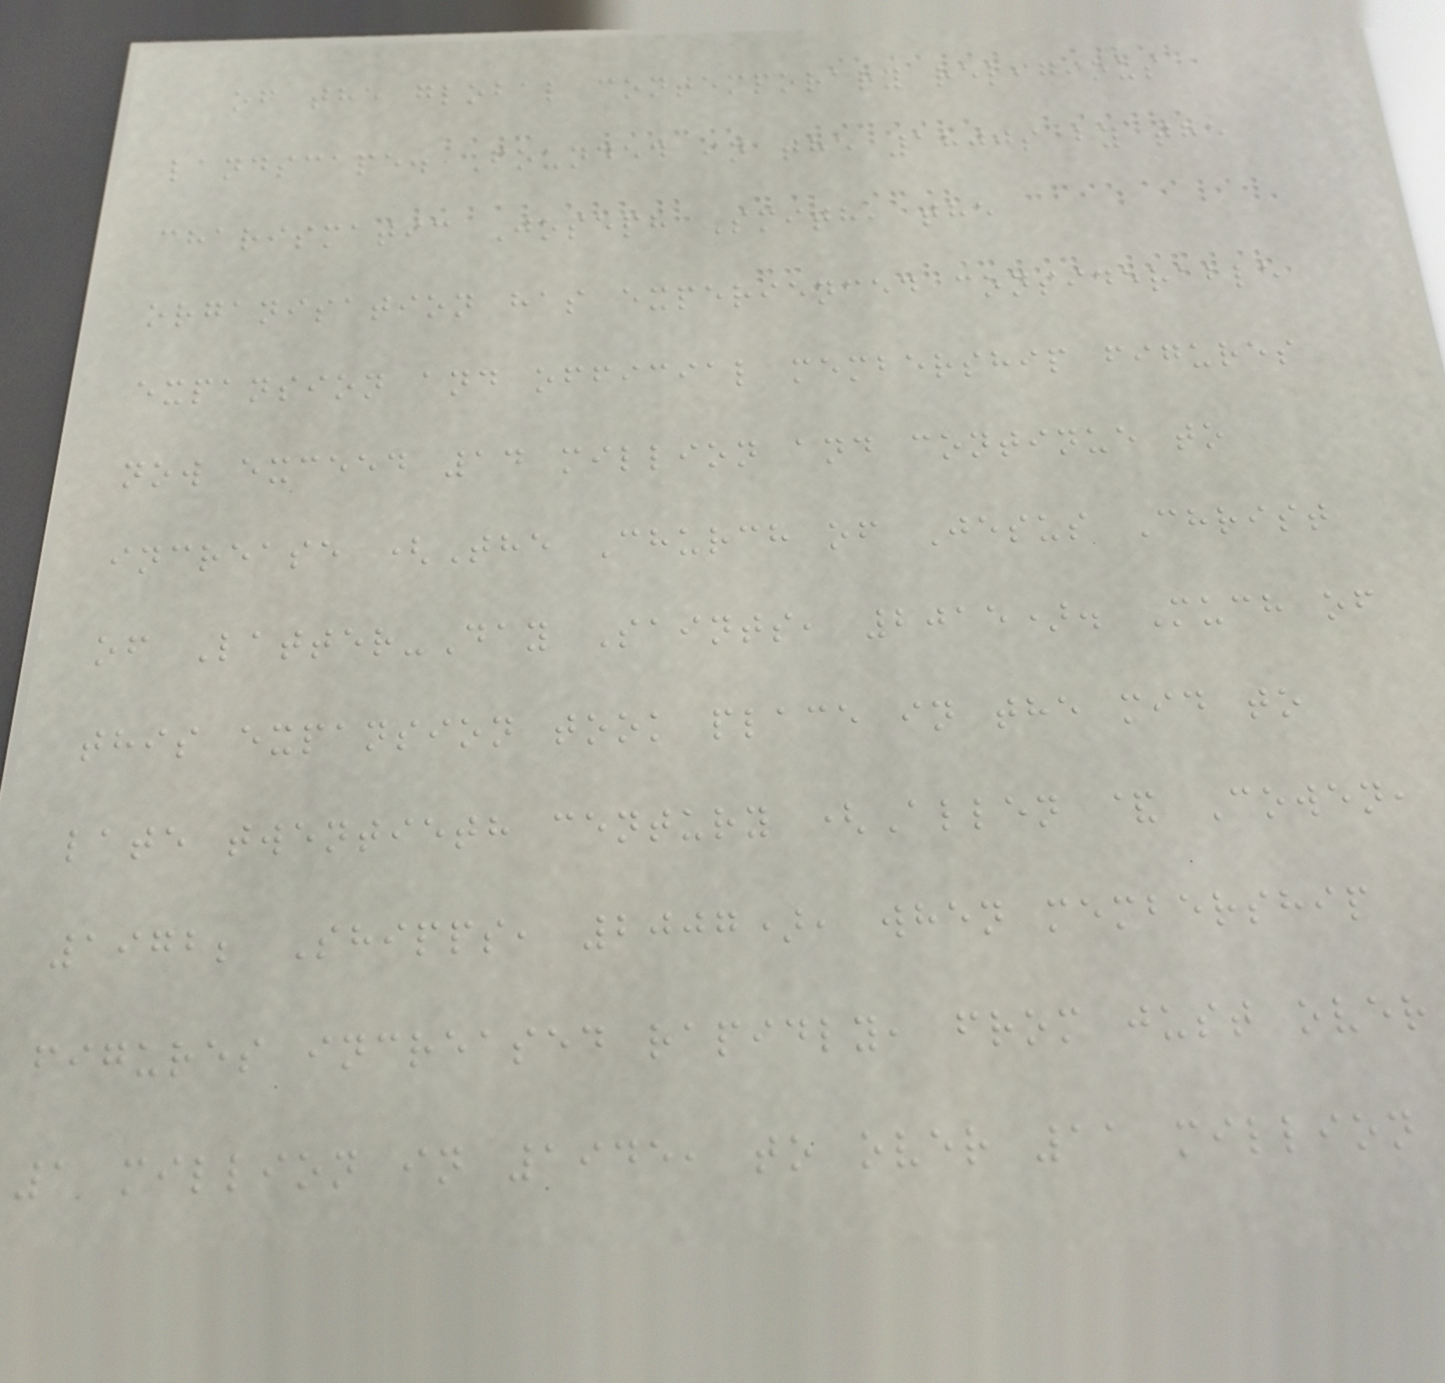of the global contemporary religious
landscape. Founded in the 1800s by the
charismatic Joseph Smith, the
organisation has experienced considerable
expansion and official membership figures
now exceed 14 million and continue to
increase (The Church of Jesus Christ
of Latter-Day Saints, 2015). Much of
this expansion took place in the mid to
late twentieth century (Allen & Cowen,
1972; Shipps, 2007), when membership
figures increased rapidly, from just over
1 million in 1945, to over 11 million
